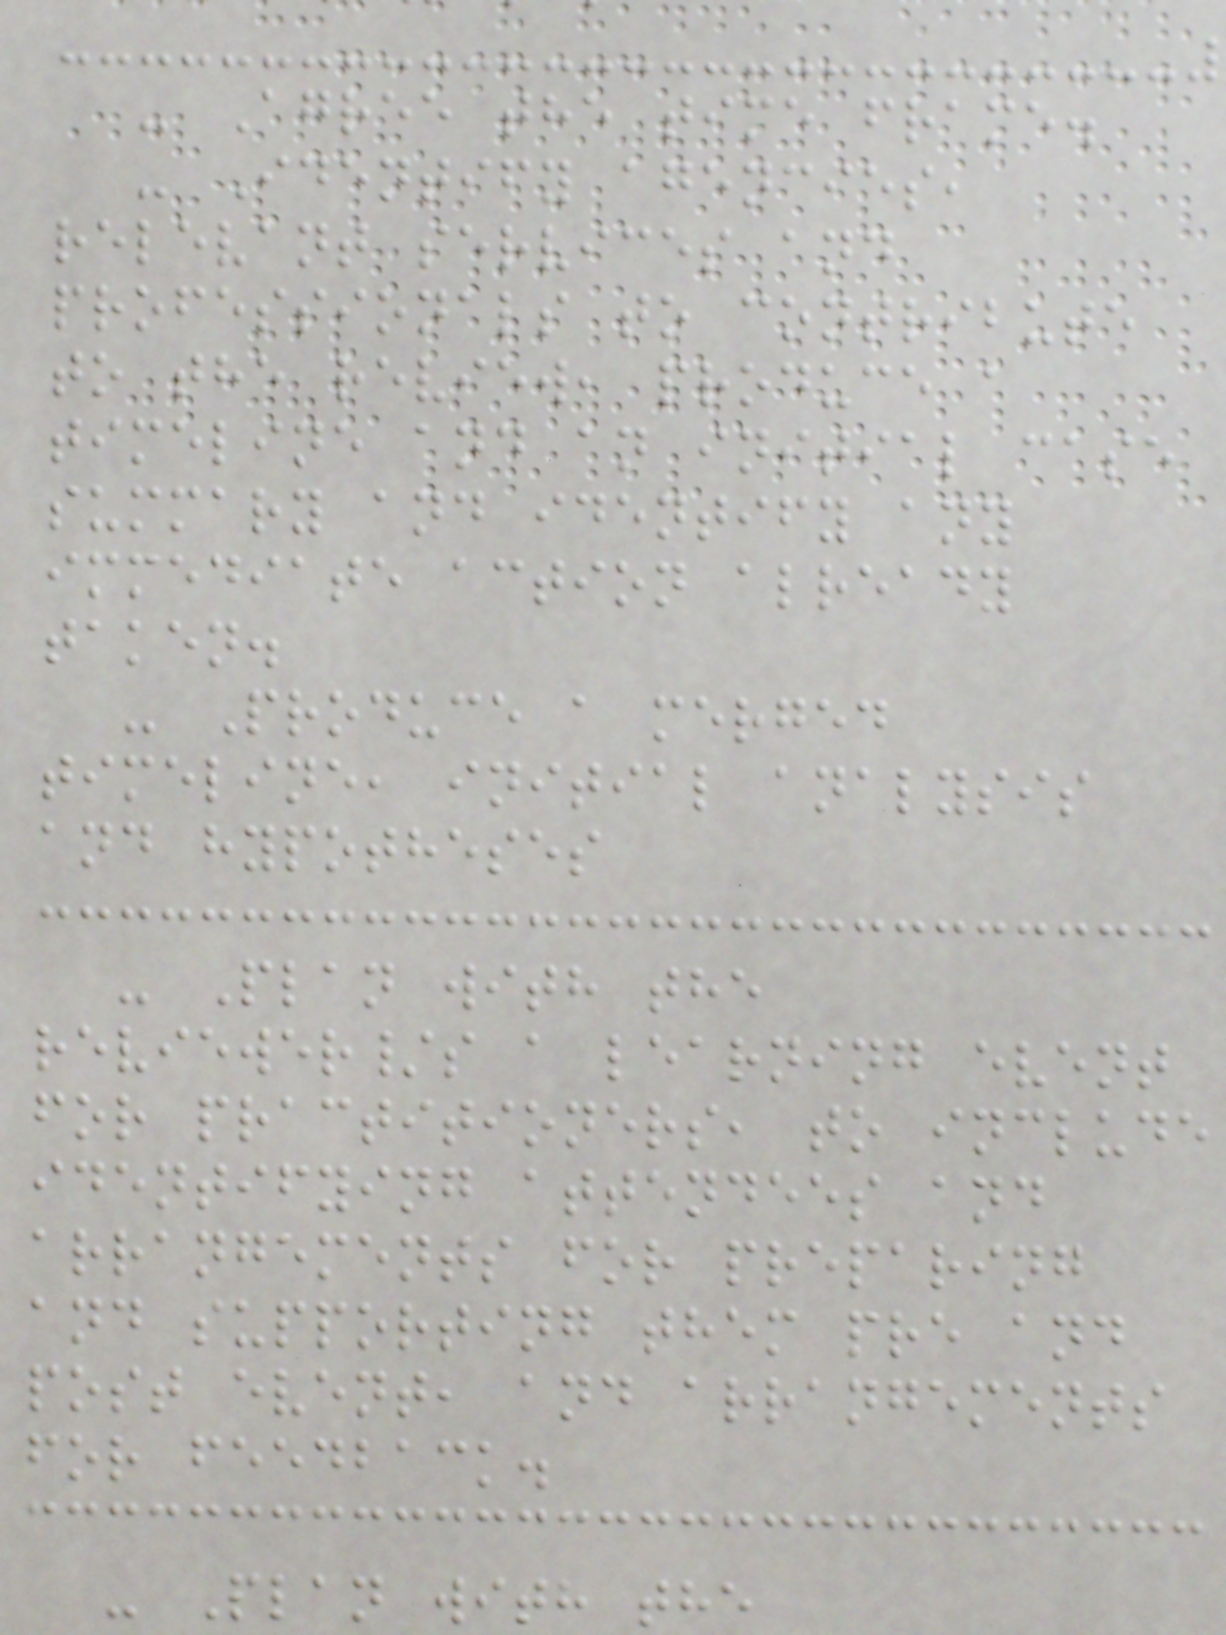- Agree the time frame.
- Identify agencies,
relevant services and
professionals to contribute
to the review, produce a
timeline and an initial case
summary and identify any
immediate action already
taken.
- Produce a merged
timeline, initial analysis
and hypotheses
- Plan with the
reviewer/s a learning event
for practitioners, to include
identifying attendees and
arrangements for preparing
and supporting them pre and
post event, and arrangements
for feedback.
- Plan with the
